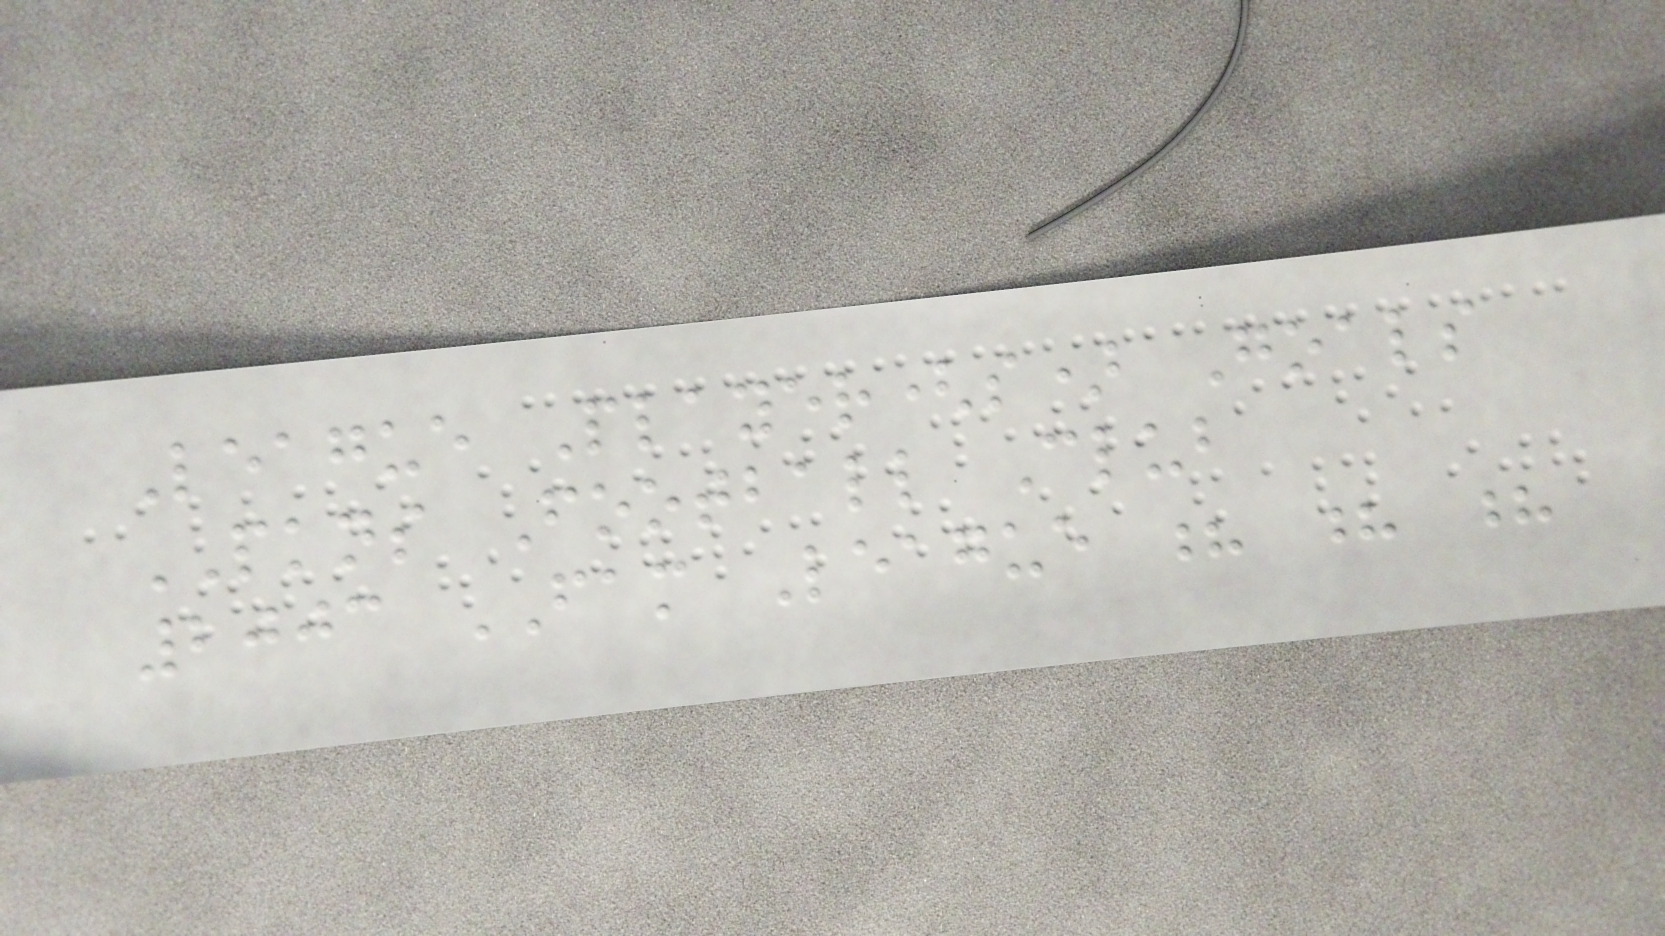League Player(s) Goals
PKNS Football Club
2003 FAM League ? ? ?
